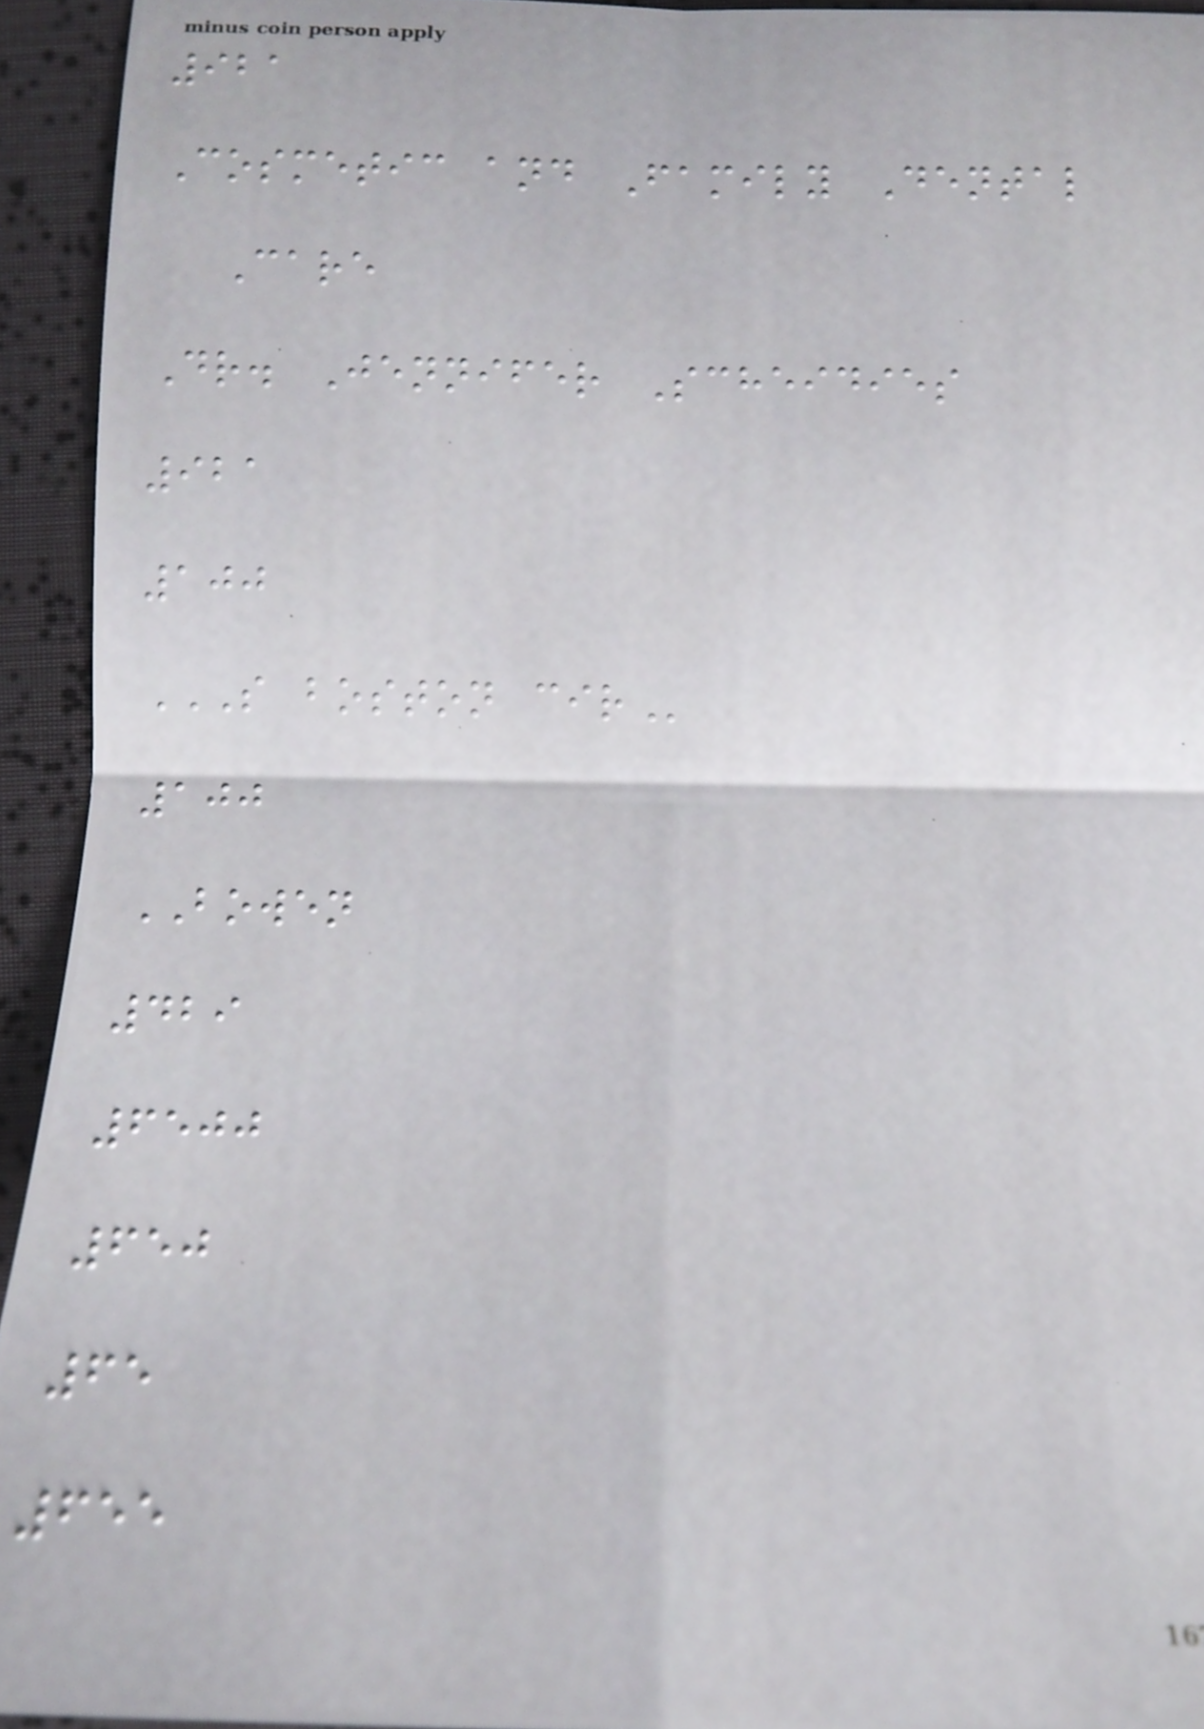921
Cosmetic and Family Dental
Care
Dr. Jennifer Scheidies
921
100
S BOSTON CIR
100
BOWEN
429
6500
650
65
655
